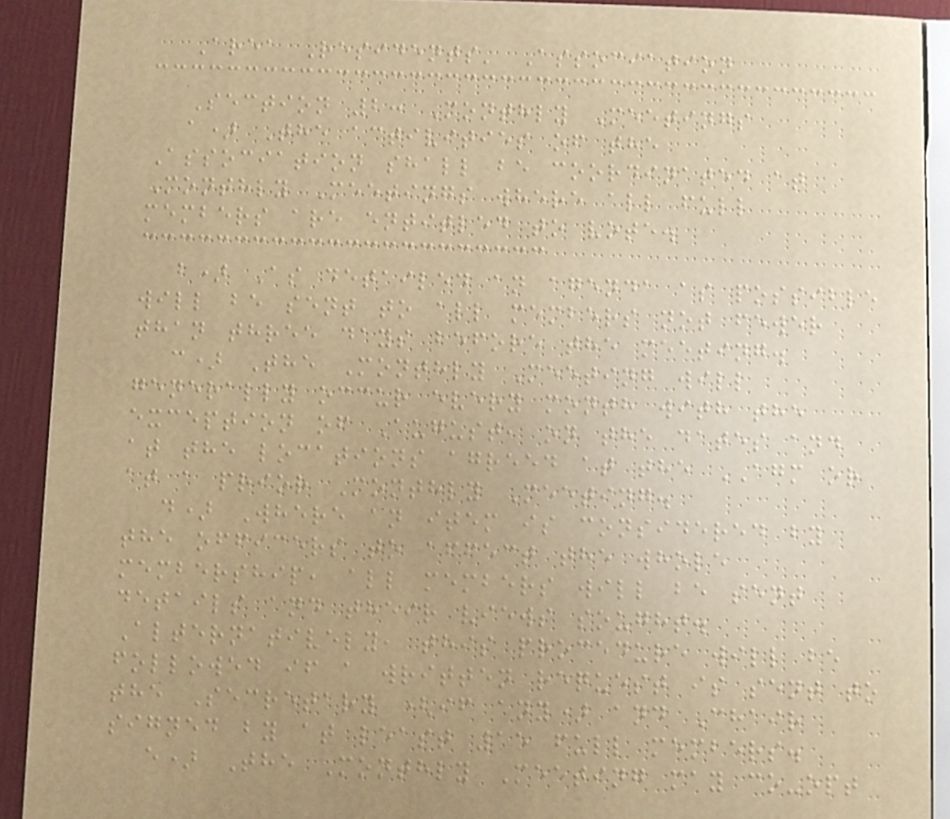Area Residents' Association
Section 2: Monthly Meetings
a) The activities of the
Association shall be coordinated at
Monthly Meetings where all full
members are entitled to vote.
b) As detailed an agenda as possible
will be sent to all members not fewer
than three days before the meeting.
c) The Monthly Meeting will
generally occur every month with the
exception of August, on the dates and
at the locations agreed at the AGM or
at a prior Monthly Meeting.
d) Where an item is considered by
the officers to affect the whole
membership, all members will be sent
details and their views sought.
Alternatively, this procedure will be
followed if a written request is sent to
the Secretary (if any) and Chair
signed by at least 15 full members.
e) The Monthly Meeting may co-opt
